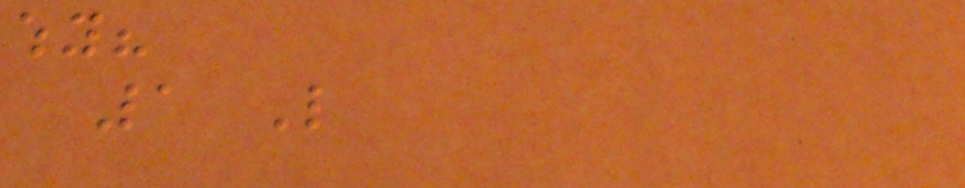why?
1 Like
